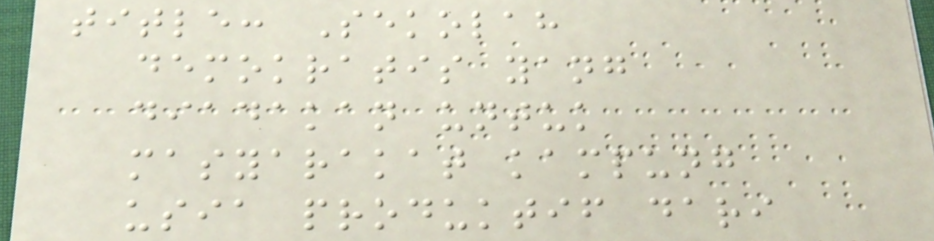title: Sekolah
demokratis yang
diadakan untuk
masyarakat kampung
usia produktif dari
